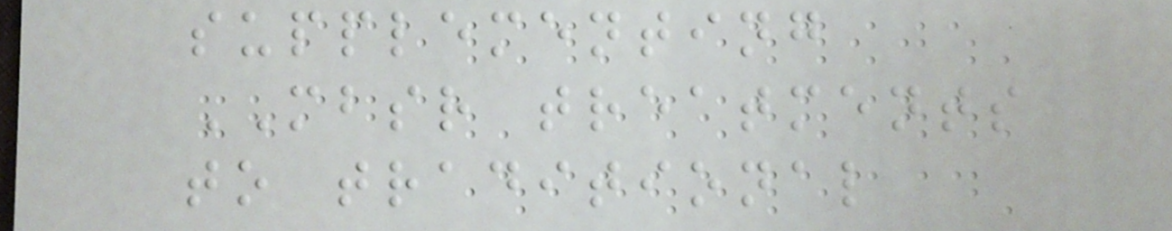supplementing
MBSR treatments
to traditional
